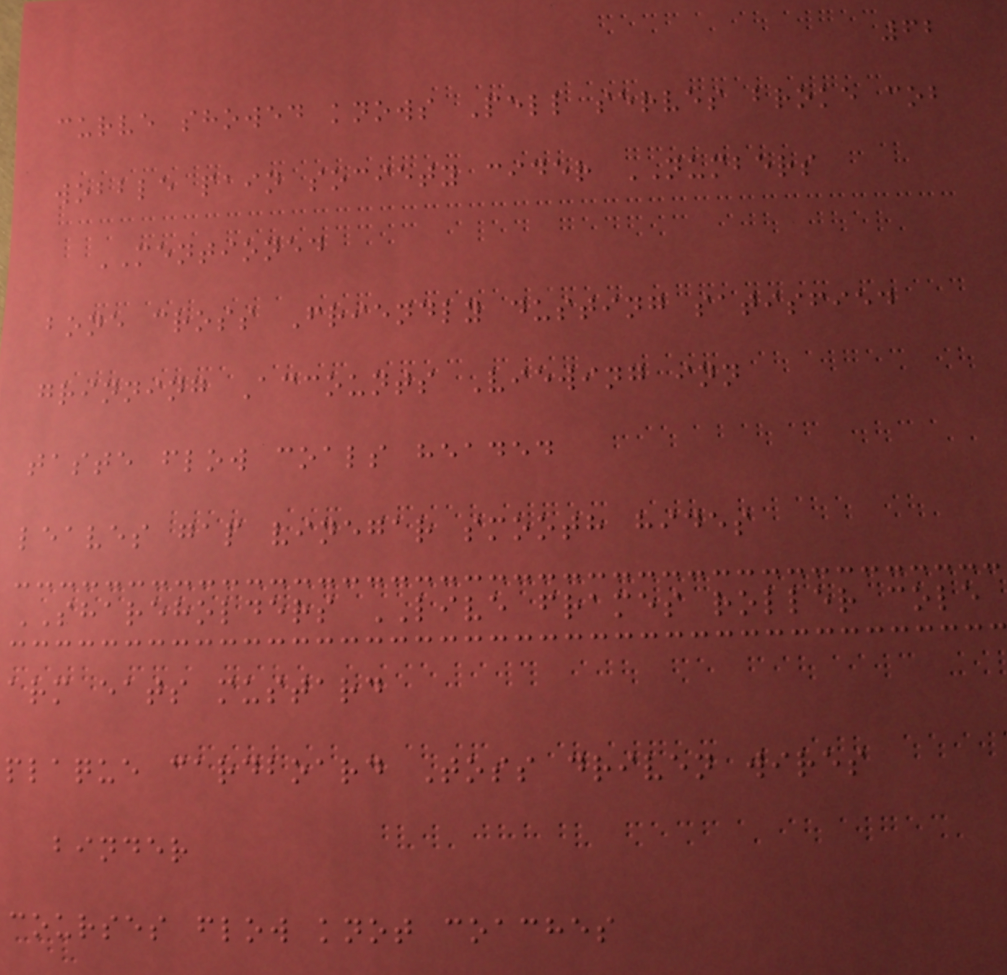62
curve showed knows Pell serves broke cob
wobble pain society cider NUMBERS
MENTIONED
bone cross Friendly dusting satisfied
grinning Accounts Viewing inn
taste flow coals headed
leaves gap vinegar smooth hides
SHAREHOLDERS LIVE frames roller cole
arm eats mustard
plaque cardboard Toss driven wires
binder
courses flow knot coaches
